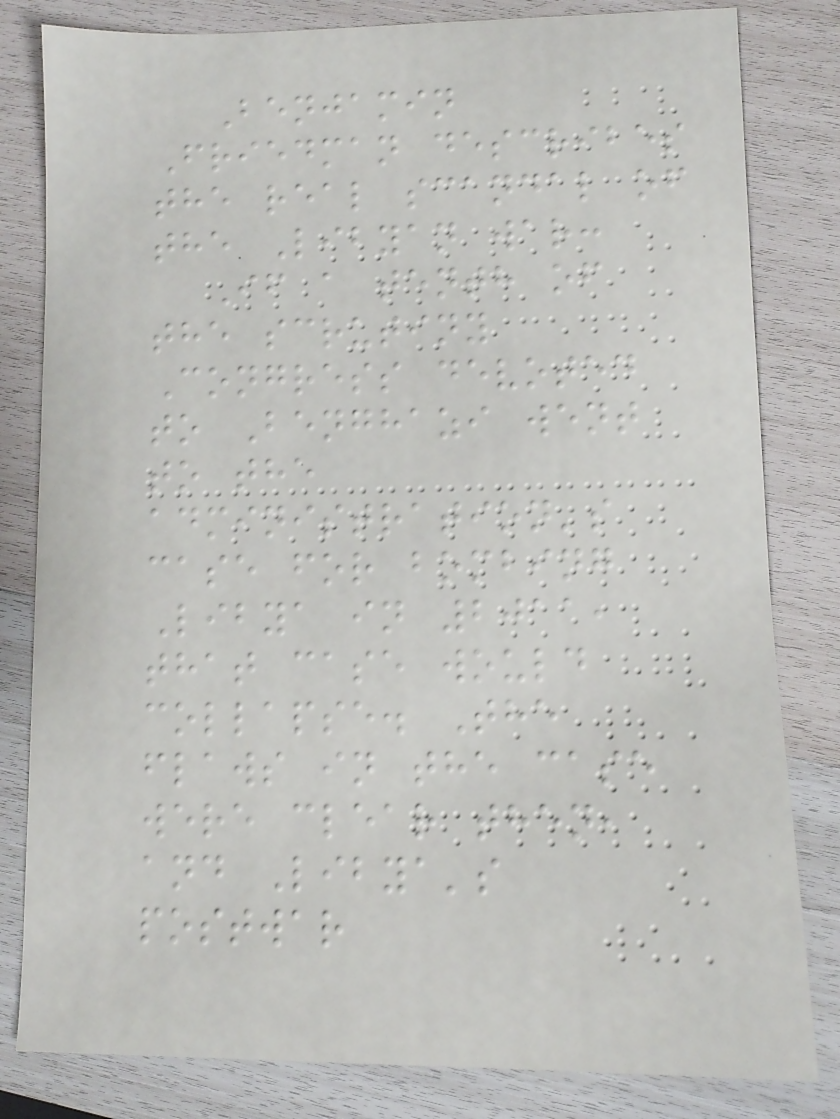Benjamin
Friedman describes
the real scandal of
the Libyan war:
If a tenth of
the scrutiny
Congress devoted
to Benghazi went
to the
administration's
case for bombing
Libya in 2011,
that case would
collapse. The
flaws in the case
were clear then,
and Libya's
postwar
